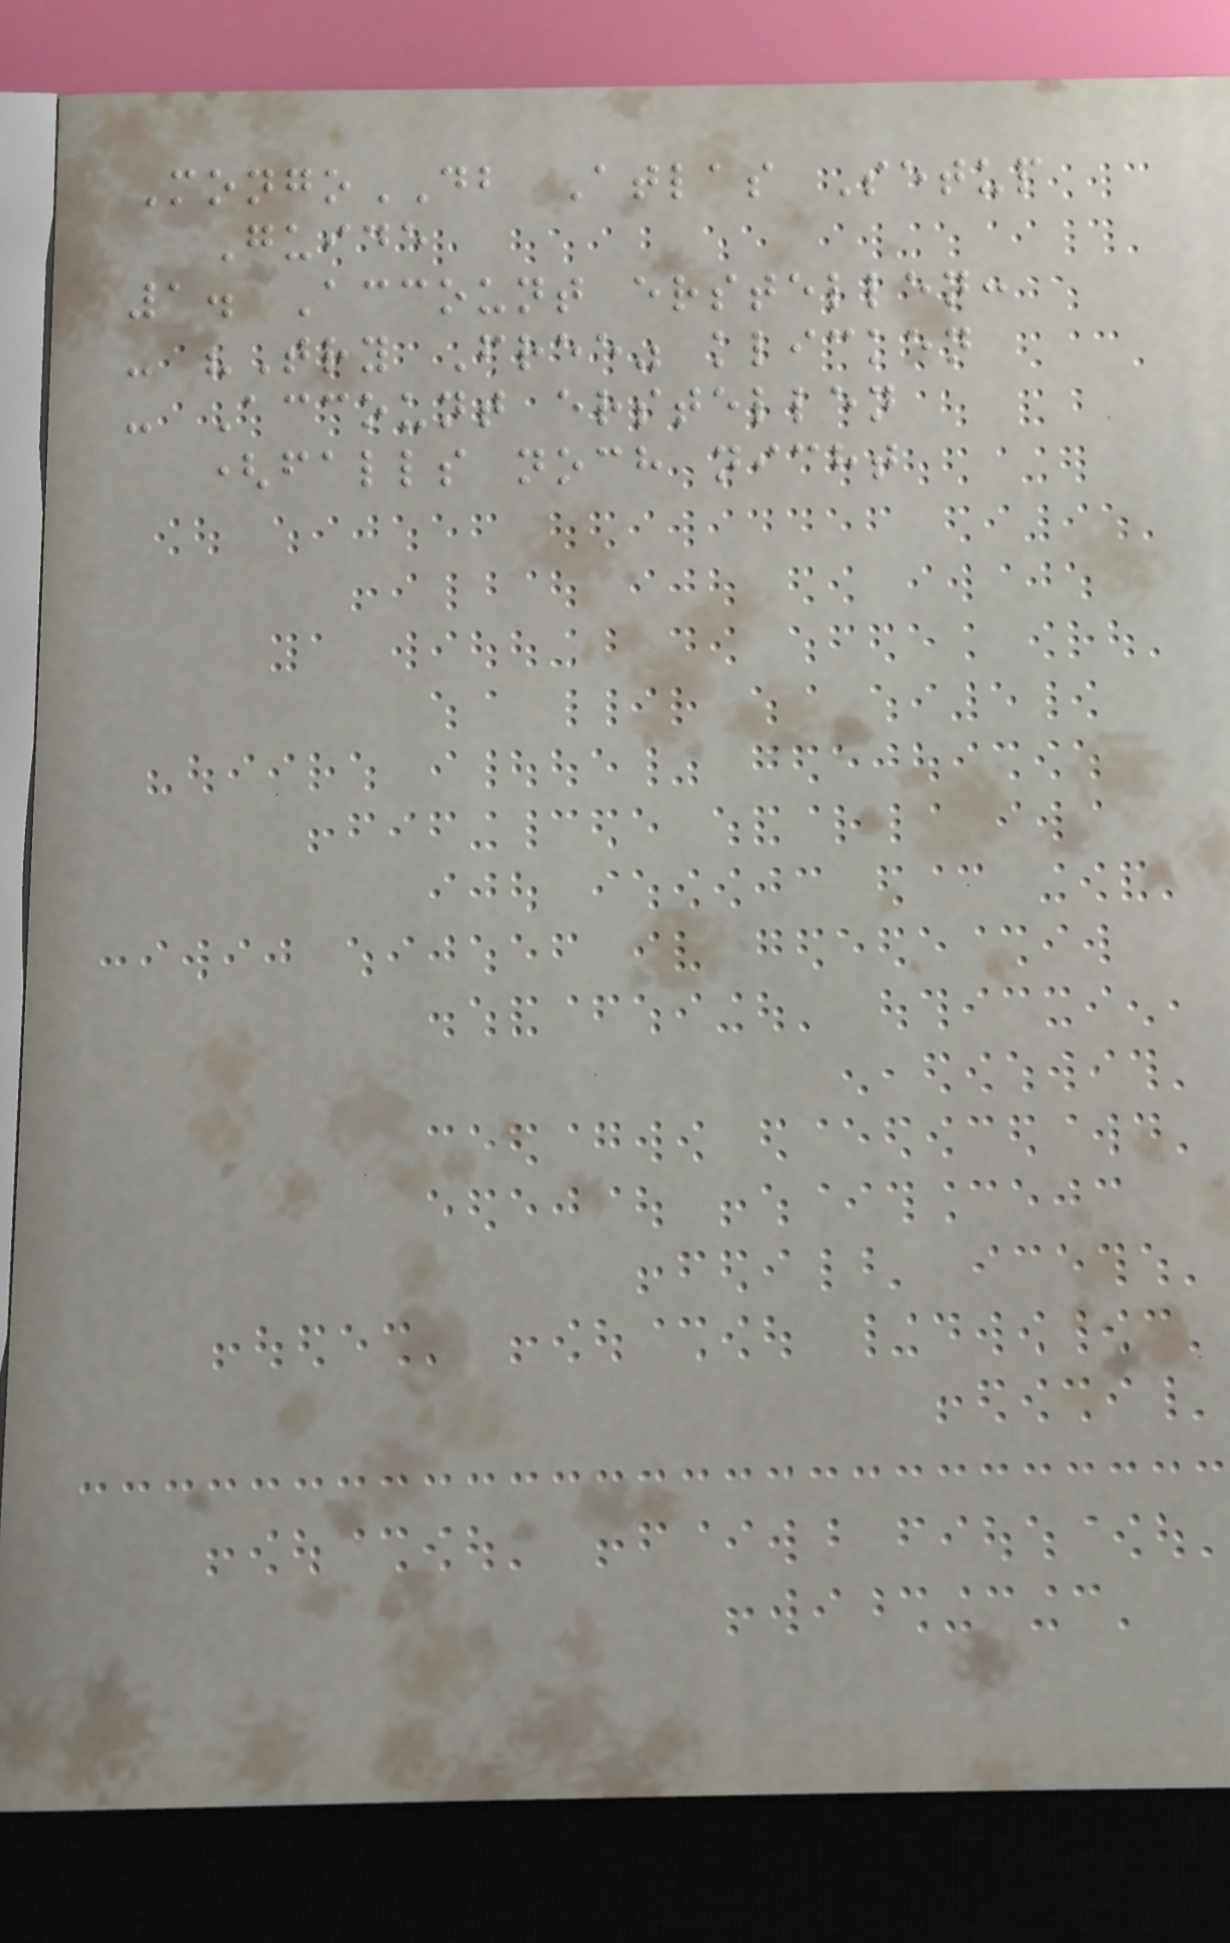MongoDB Atlas Setup
Guide
1. Account erstellen:
- "Try Free" klicken
- Account erstellen
(falls noch nicht
